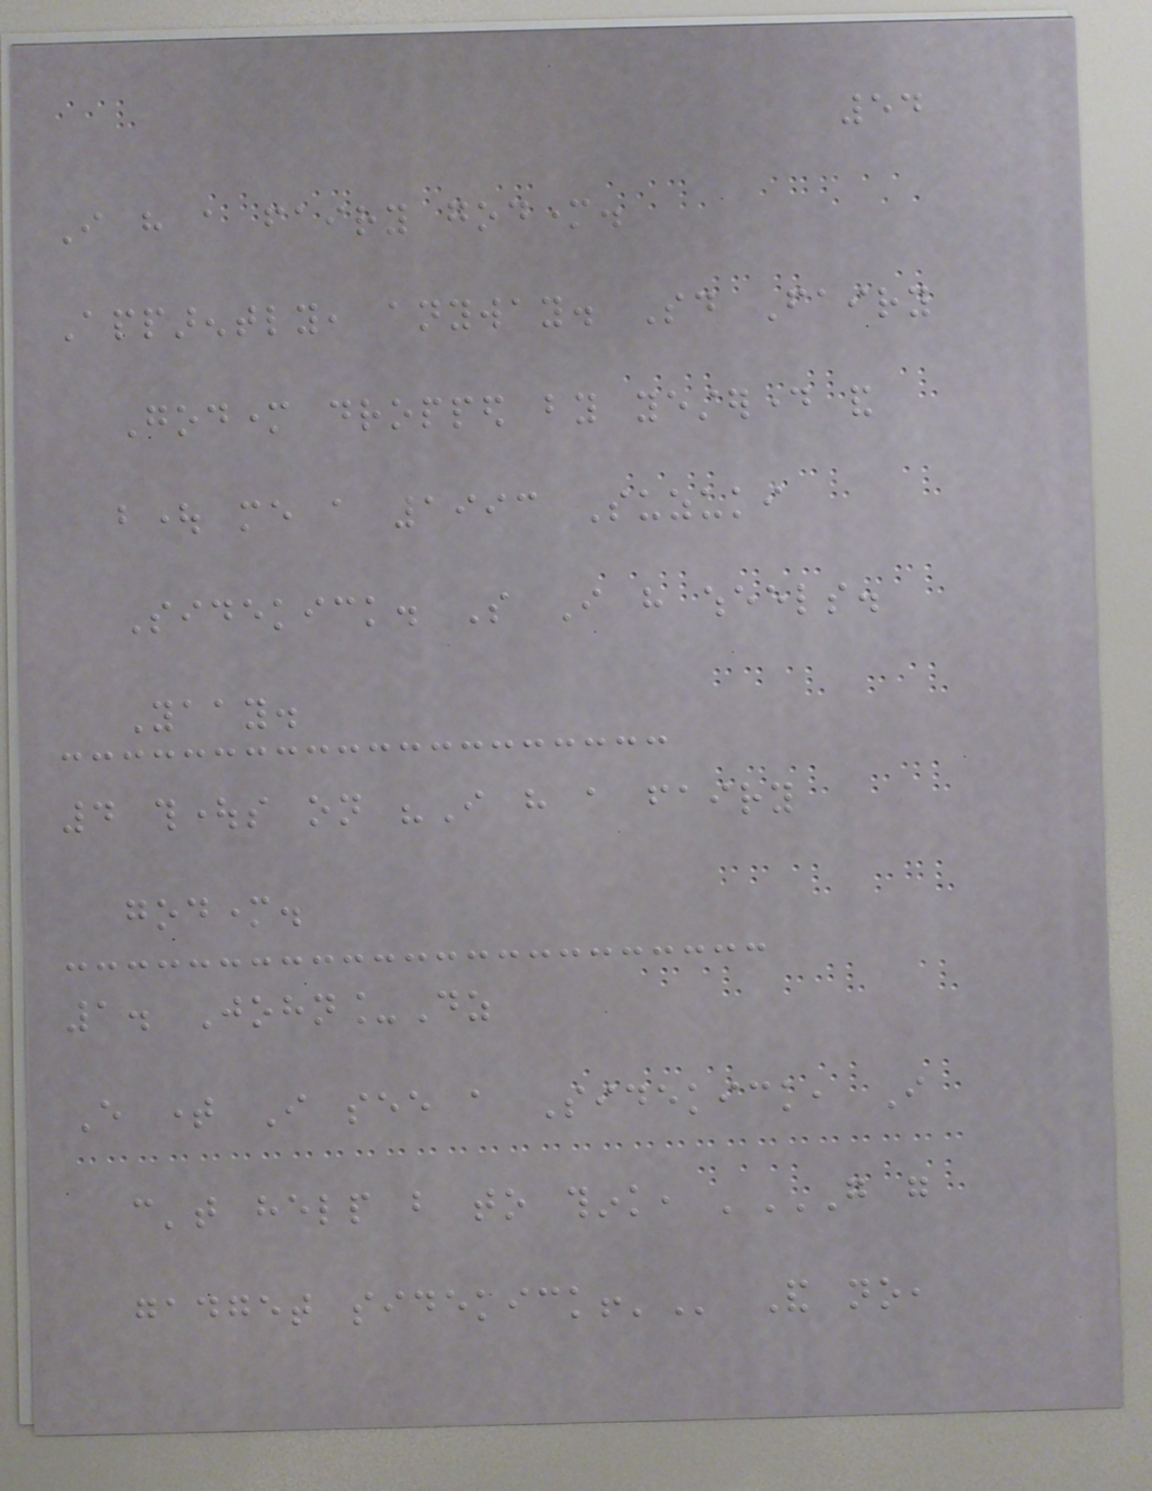54
I have a fairy godmother.
Apparently, anyway. Said Fairy
Godmother dropped by yesterday and
bought me a 1993 Suzuki
Sidekick. So I have wheels.
Yaay.
4 thoughts on "I have a fairy
godmother.
1. John_Dz
Every time I see a Sidekick, I
can't help but to think, 'GO GO
GADGET SIDEKICK!' And no,
